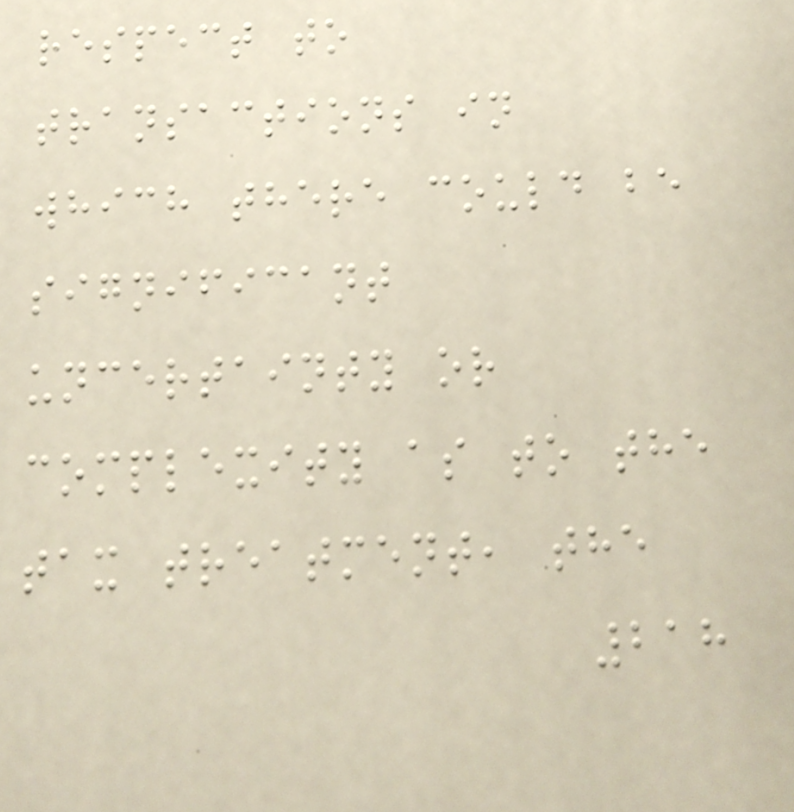respect to
transactions in
which there could be
significant
uncertainty or
complexity as to the
tax treatment, the
218
